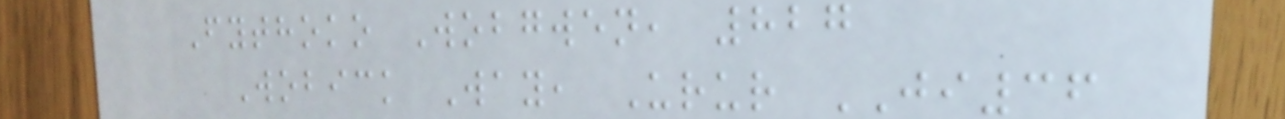Fythoko Wobgwen, 827
Wobick Way, Urur JI36
